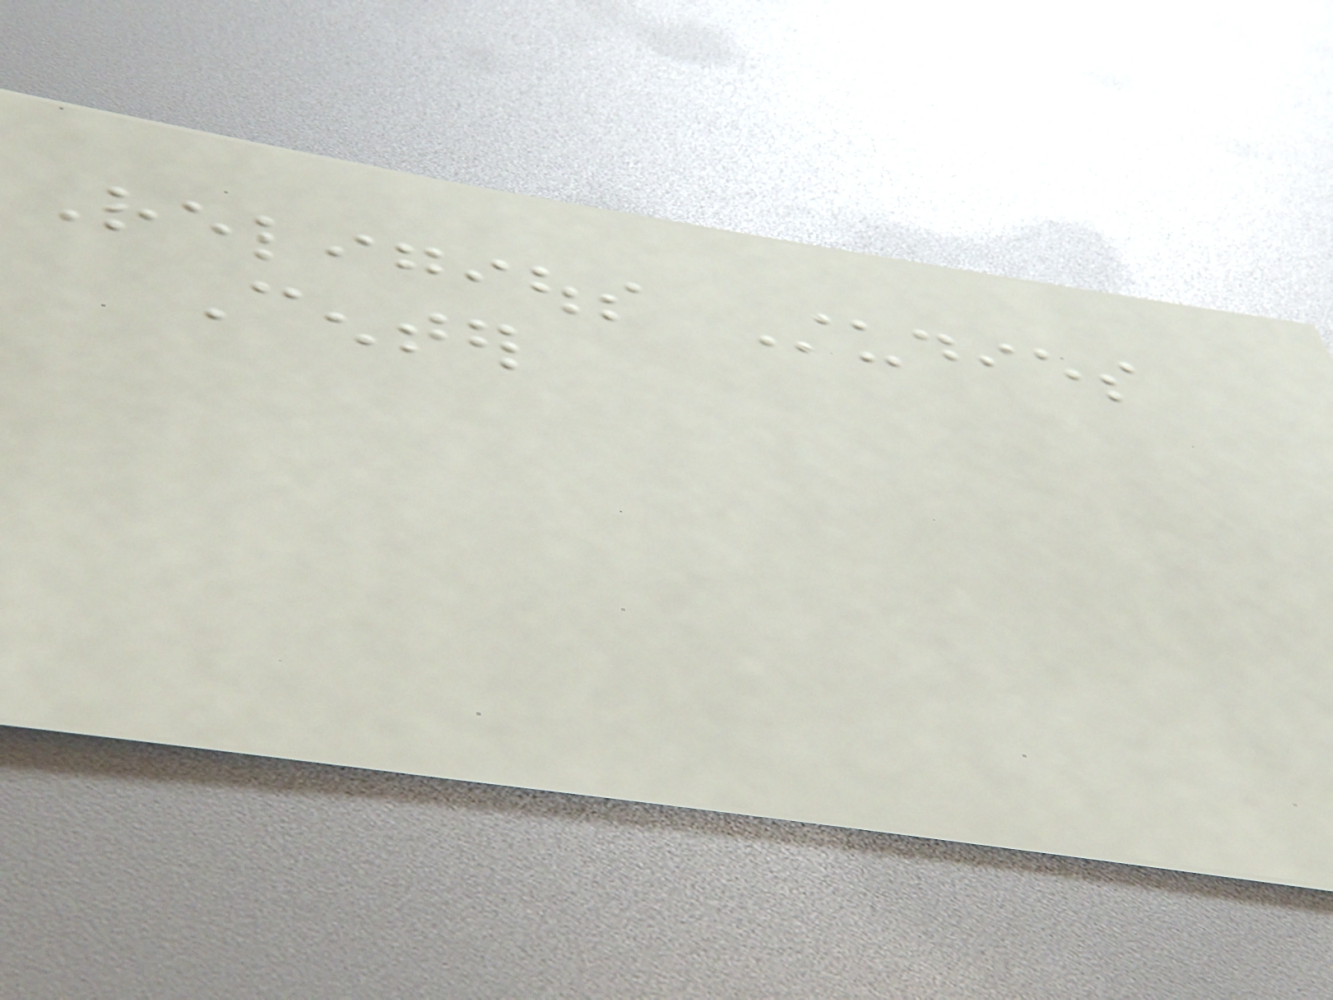Religious Studies
Center
